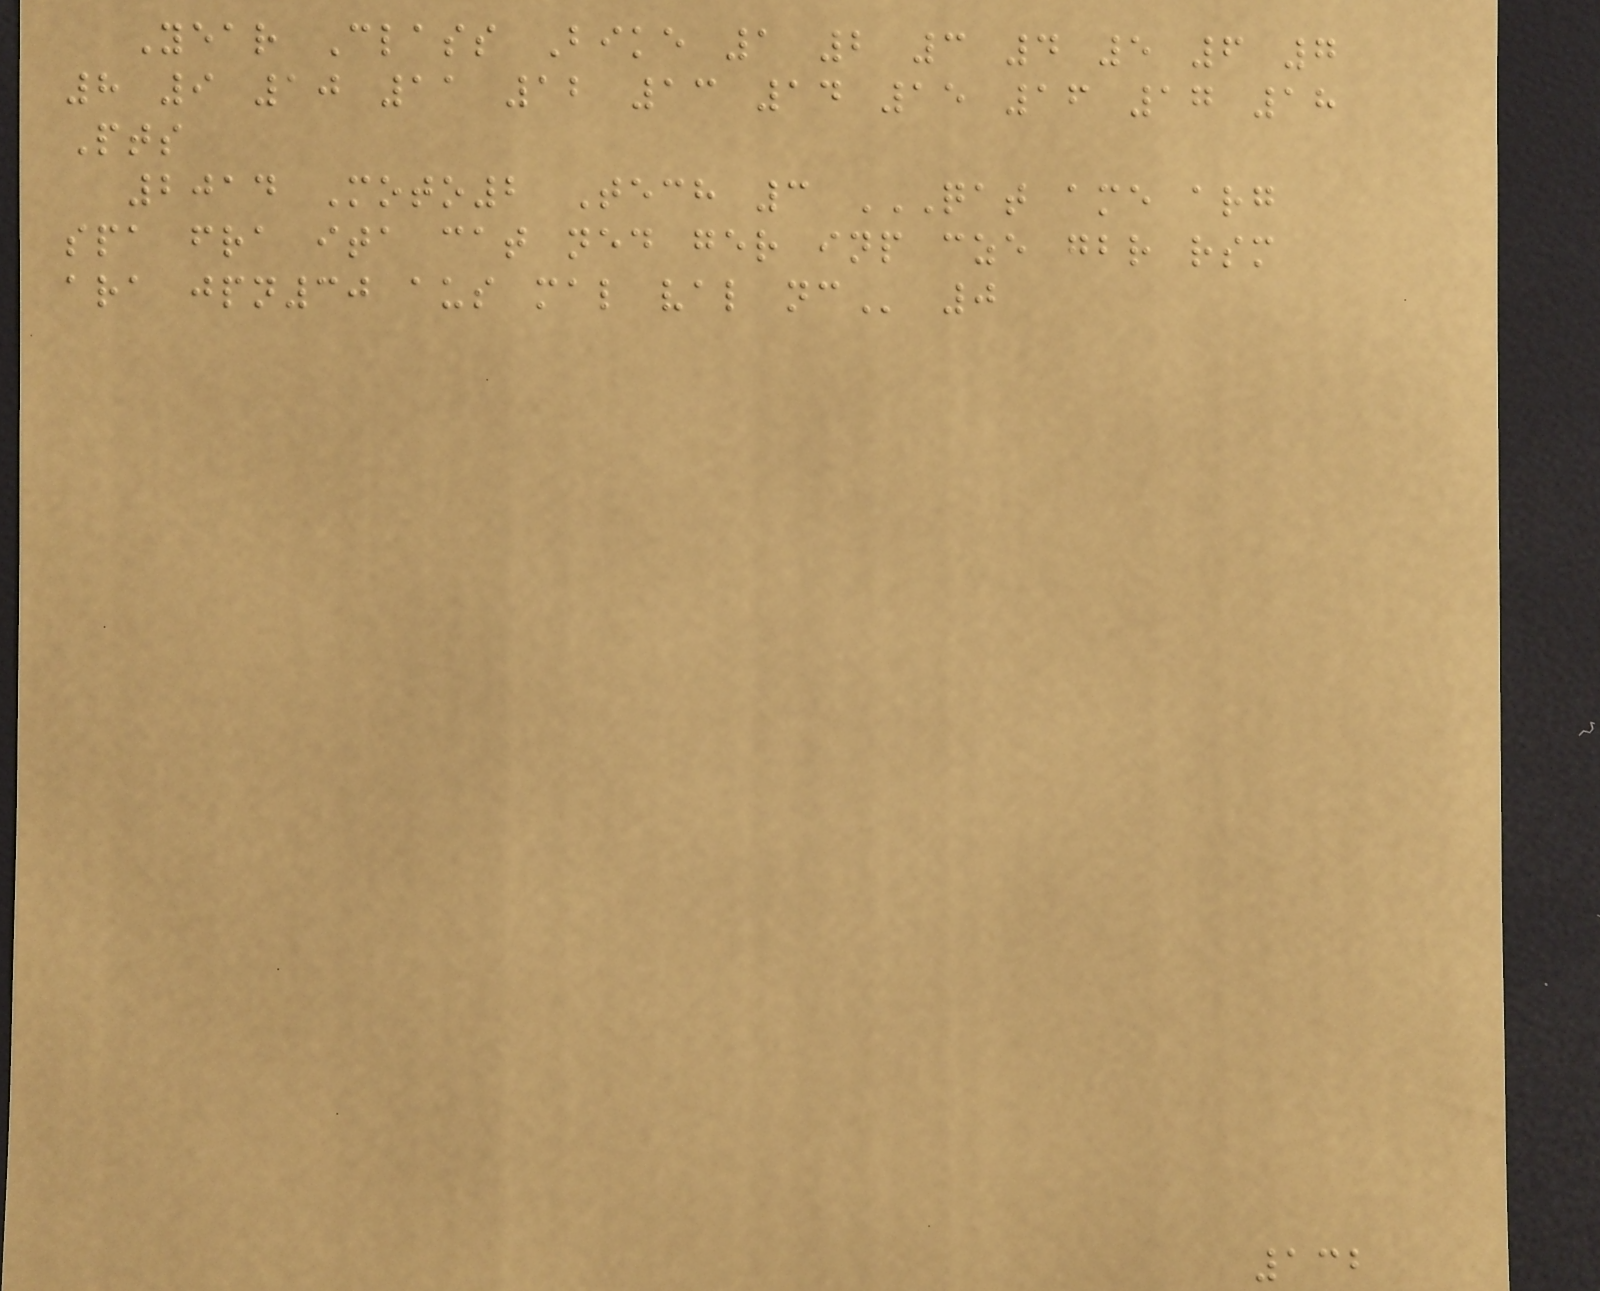Year Class Bike 1 2 3 4 5 6 7
8 9 10 11 12 13 14 15 16 17 18
Pts
2014 Moto2 Tech 3 QAT AME ARG
SPA FRA ITA CAT NED GER INP CZE GBR RSM
ARA JPN30 AUS MAL VAL NC 0
132
